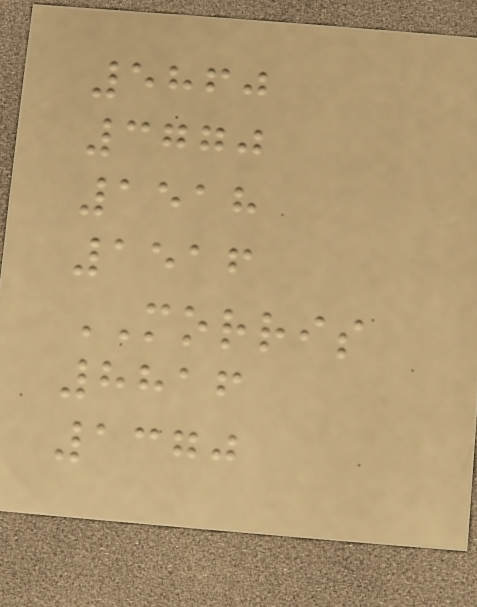5860
3770
1518
1516
MORRIS
8816
1370
